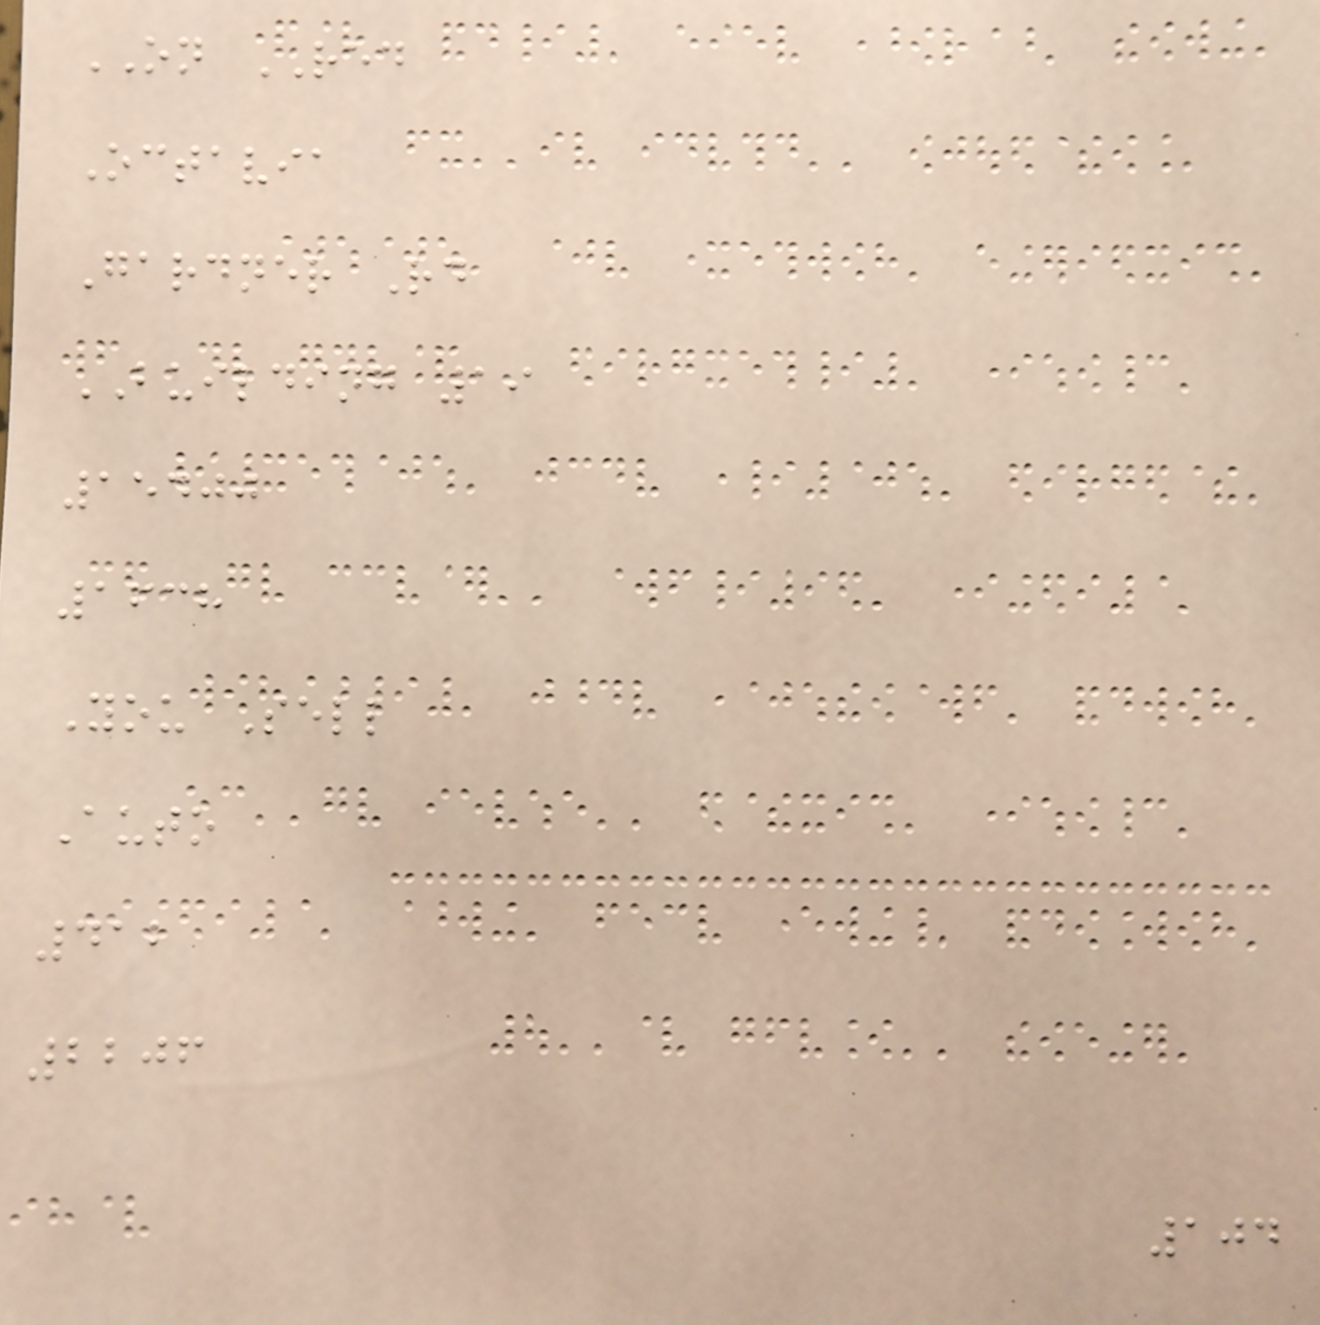ON RED
Octavia
Gardner Rd
BUILDING 19
15400
1638
You Sell
Auto
412
2206
104
